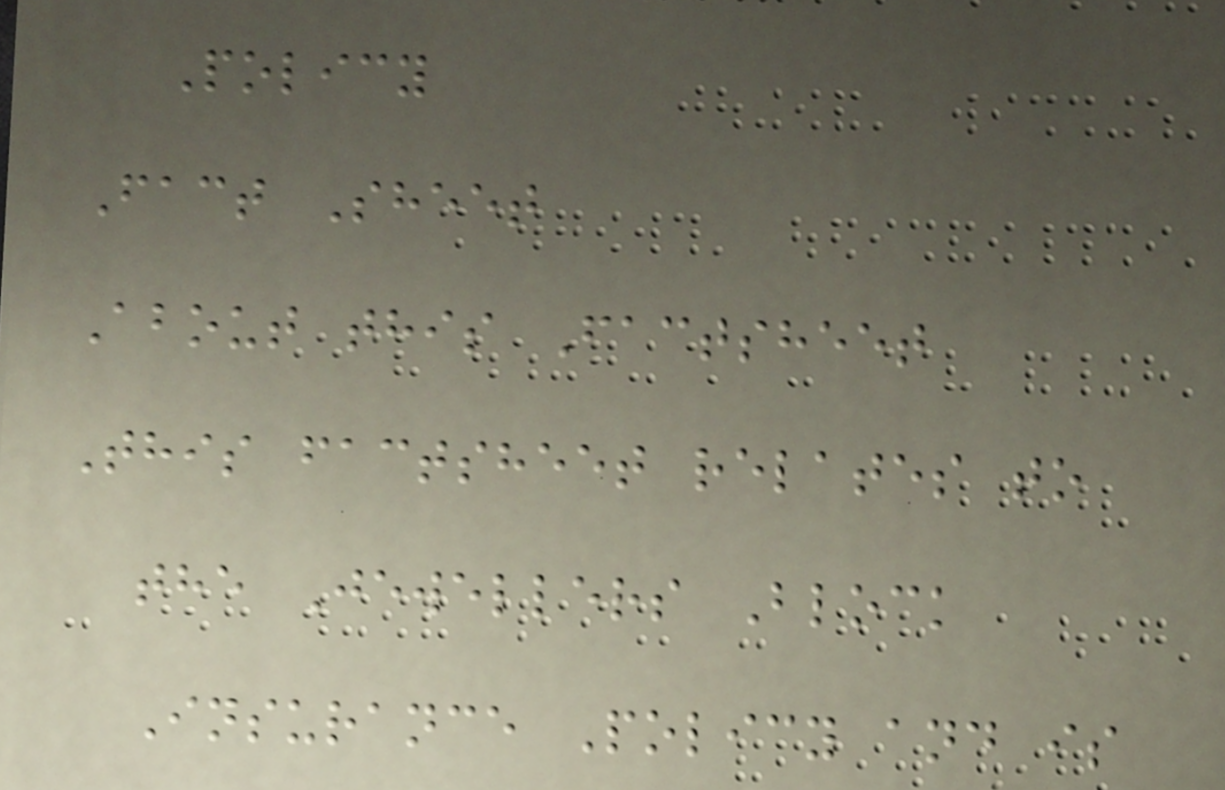Policy
Fact Sheet
About this Factsheet
This factsheet relates to
the Jewellers Block
Insurance Policy and is
